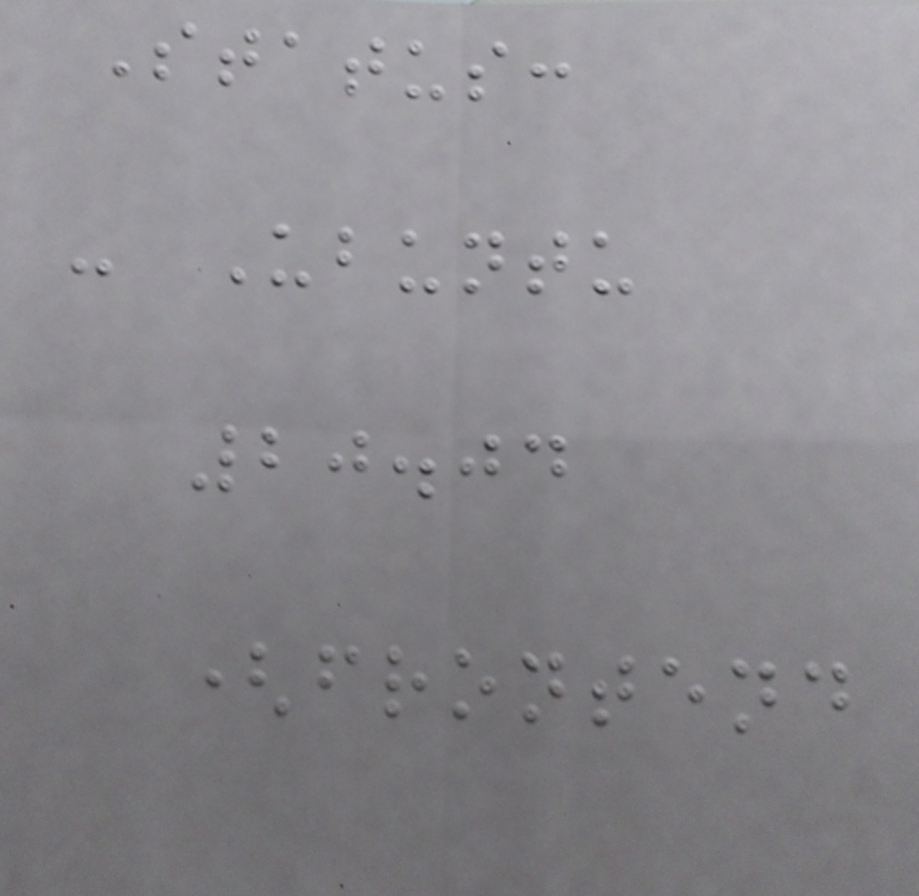Status:
- Ubuntu
20.04
(frontend
